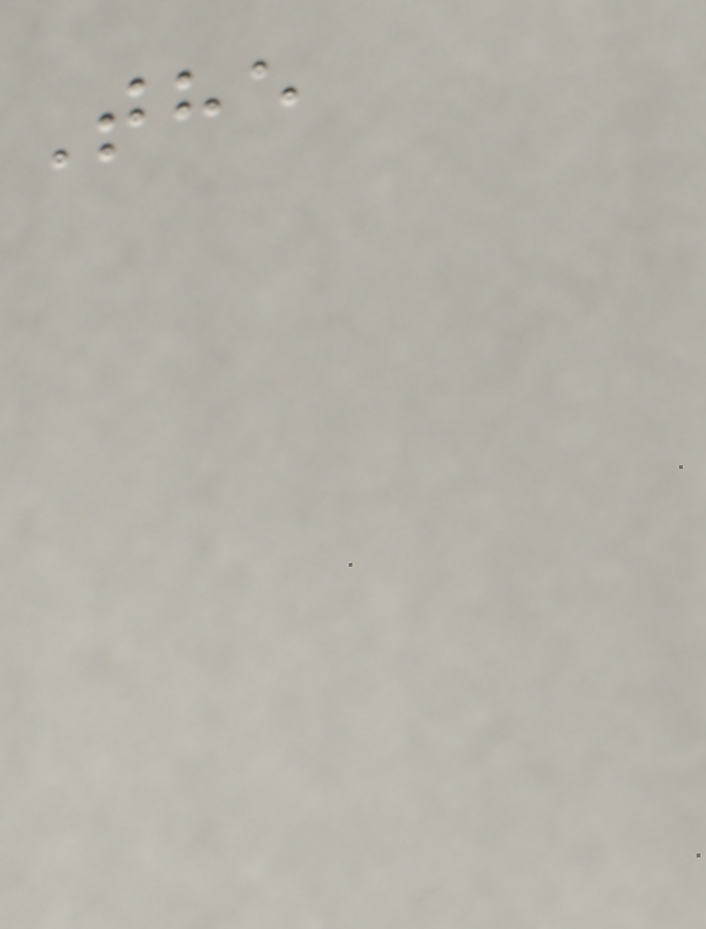The
